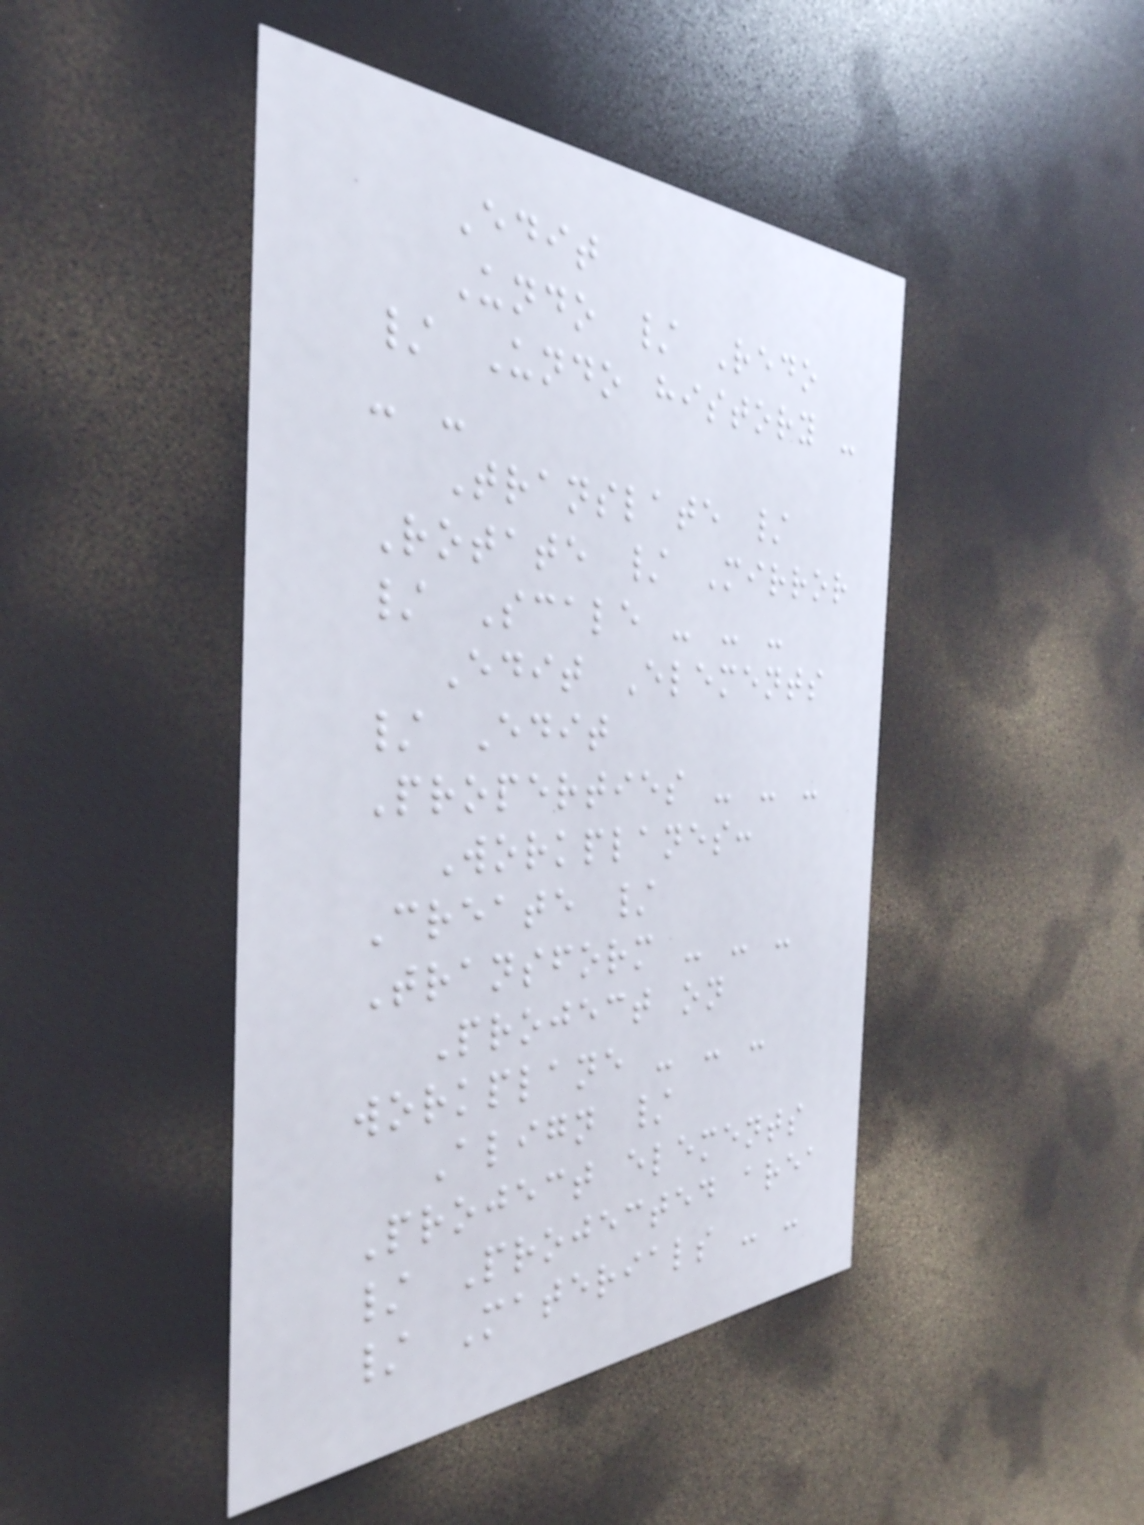Edit
Undo / Redo
/ Undo history -
- -
Translate /
Rotate / Mirror
/ Scale - - -
Edit Elements
/ Edit
Properties - - -
Workplanes:
Create /
Transform - - -
Project on
workplane - - -
Align /
Project elements
/ Projected area
/ Materials - -
